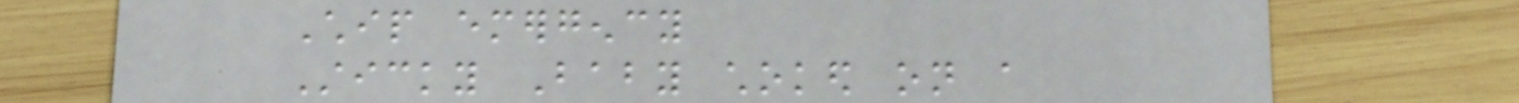Chip emergency
Sticky Baby choked on a
